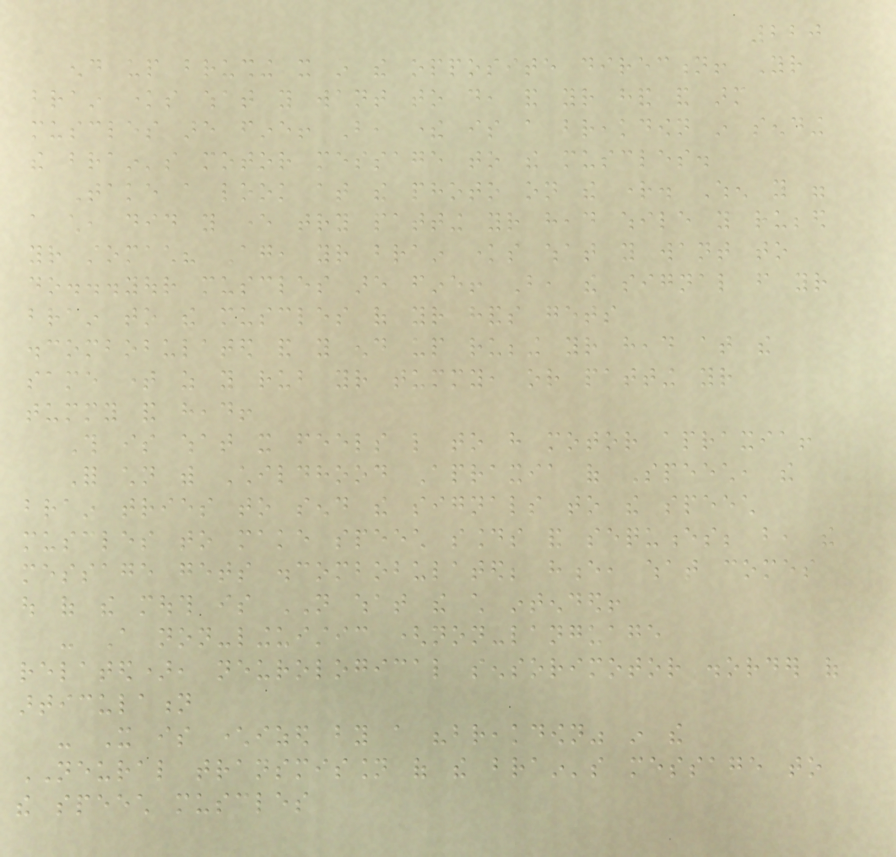220
end up brushing it in the opposite direction! Your
brain knows what you want to do, and your hand and arm
muscles are fine! But, there is a breakdown in sending
the brain's motor message to the muscles.
Take a look at the photo on the right. When you were
a child, did you ever try patting your head while you rubbed
your stomach? Again, your brain knows what you want to
do...your muscles are fine! But, the signal from your
brain to the muscles of your hands gets
discombobulated and you end up rubbing your head at the
same time as you rub your tummy, or patting your
tummy and head!
This is what it feels like to have motor apraxia!
For children with Childhood Apraxia of Speech, the
brain tries to send the signals to the speech
muscles to make speech sounds and sequences; but, the
message gets discombobulated; hence, what comes
out of the mouth is NOT what the child intended!
- A non-linguistic (non-language
related), neurological sensorimotor disorder of
articulation
- It is characterized by a "breakdown" in the
NEURAL transmission of the brain's message to
the speech muscles
